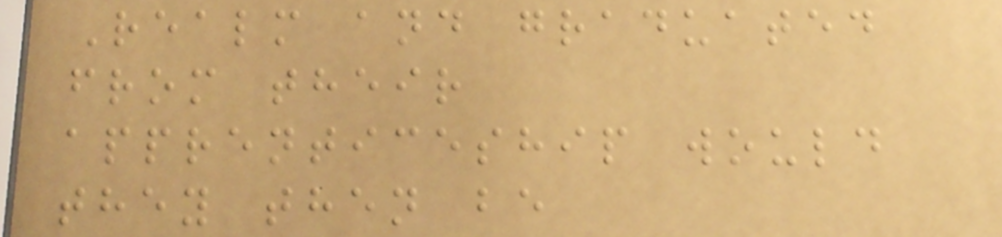Realm and graduated
from their
apprenticeship would
they then be
